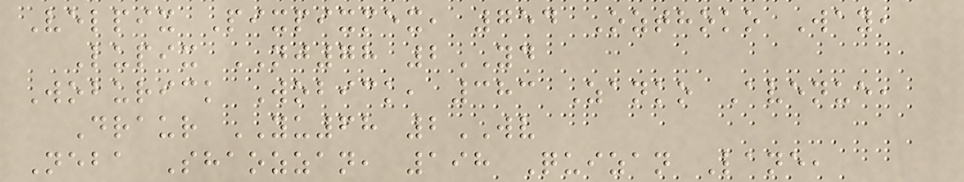Velpix Pixpixmex, 754 Ozthoko Way,
Lupix NJ78 2YD
Woburick Wobick, 383 Zanko Avenue,
Draur YU68 2WV
Neba Shaozzan, 198 Quizan Lane,
